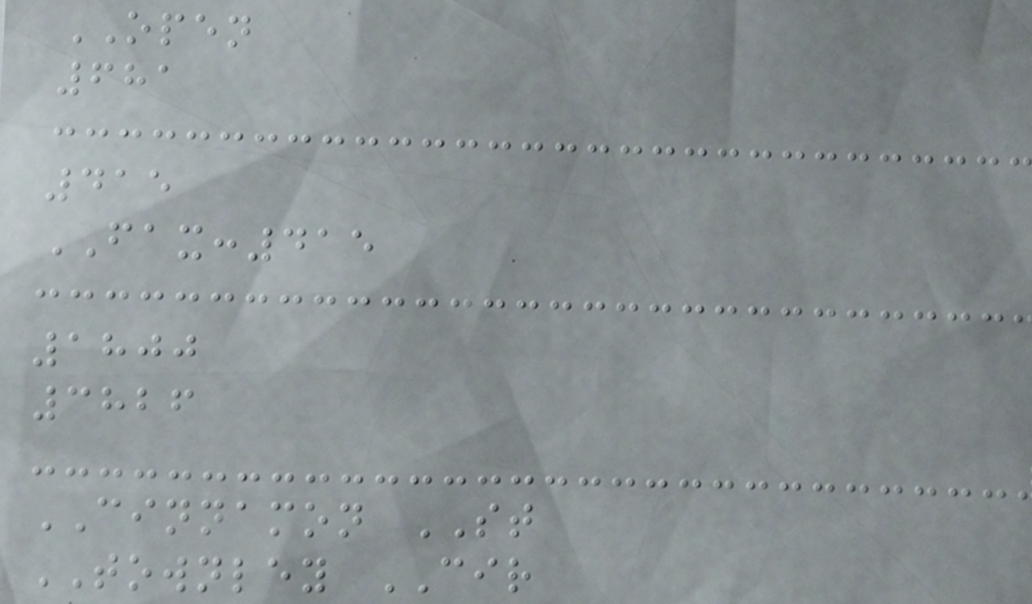OPEN
681
415
FAX:415
1800
3826
CINNAMON ST
TOWNLEY CIR
